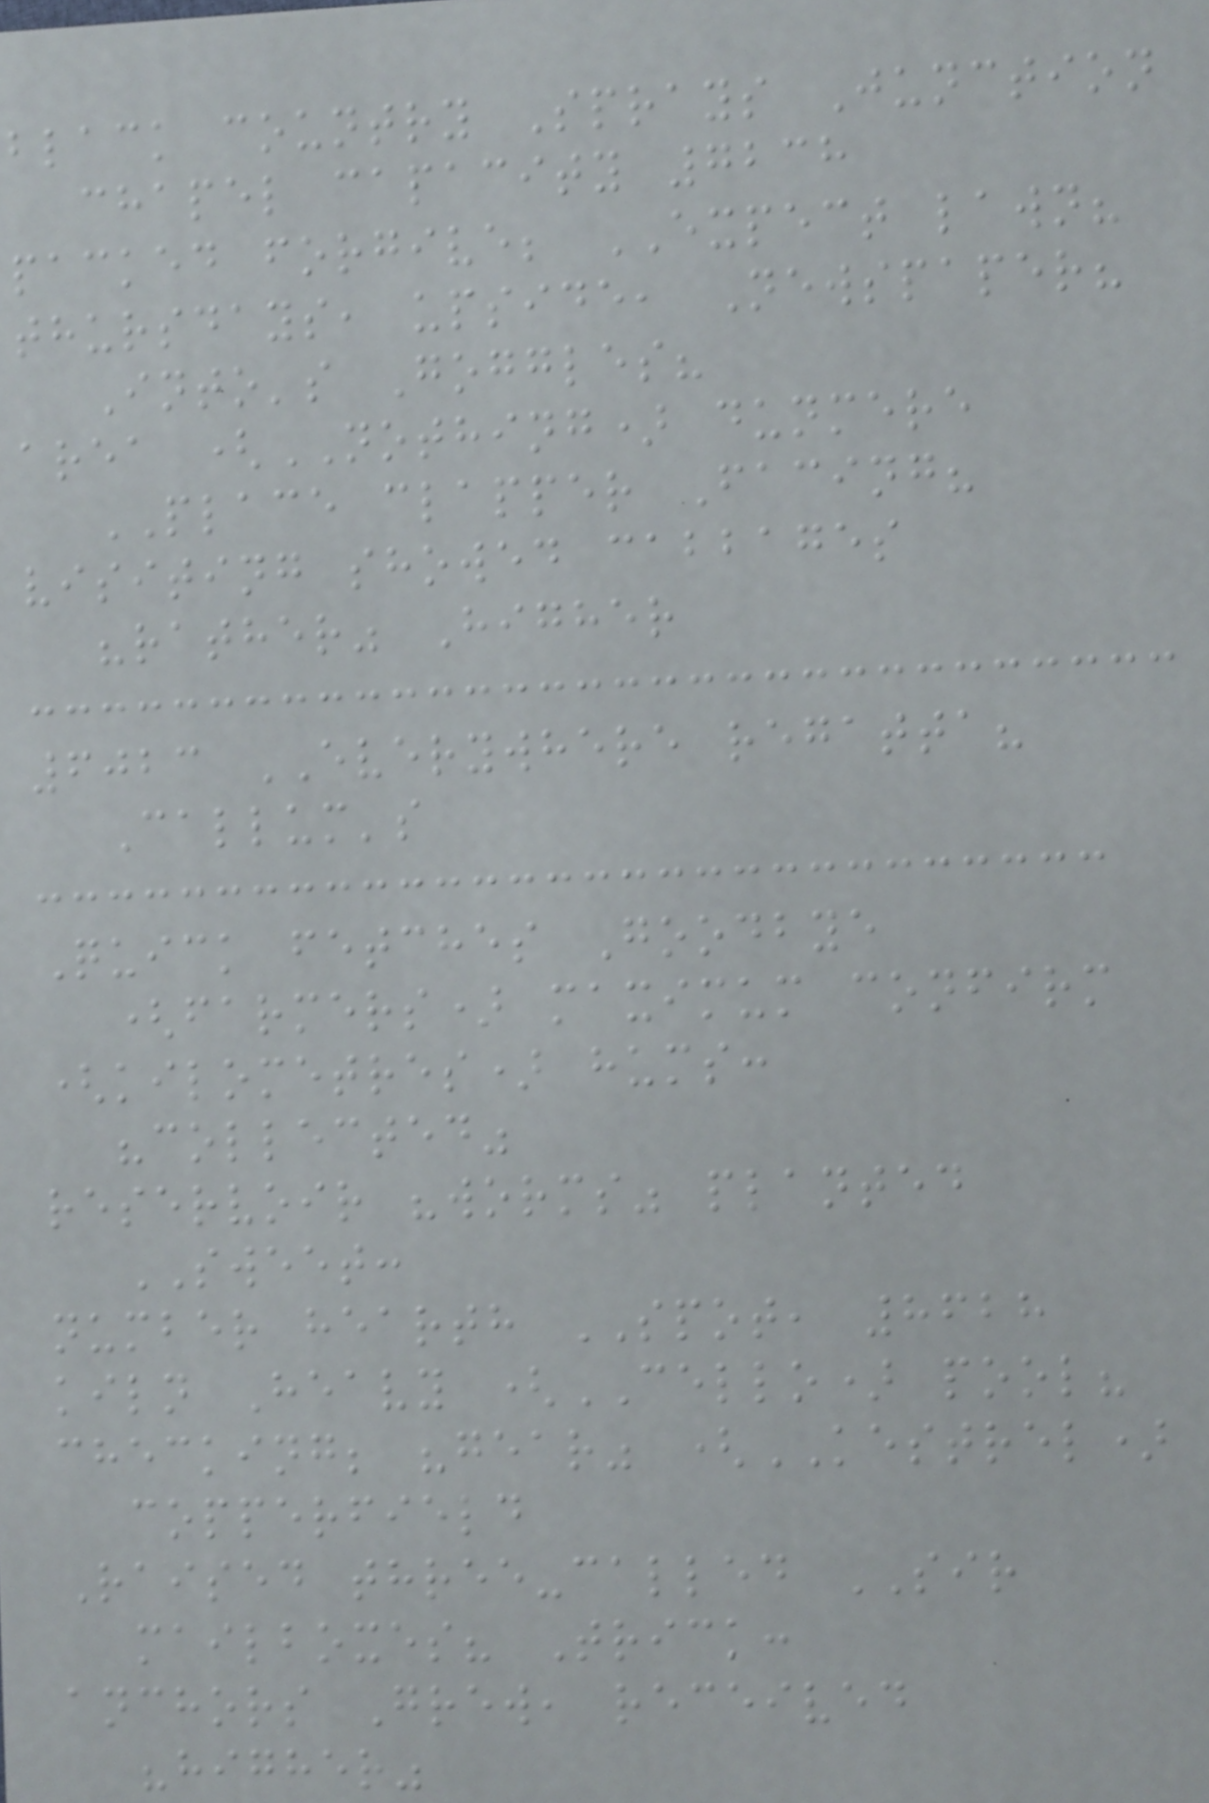black country Sprays Junction
chapel capacity 7238
packed forgive; EXPECT lawn?
thursdays, upside, Newspaper?
Into's Goggles?
area (NOTHING) dunmere
PLACE clapper Facing?
visiting showed cabbages
"rather" Higher
6023 EVERYWHERE regatta?
Callum's
Quick fetches Goodbye
(farmers) maximum confirm
(kilometres) hums:
"collected"
reservoir "worms" planted
SWEET:
number hearth SPOT, 8628
kiln Heavy (CELLO) pool?
checking; "gear" (KESTREL)
copperfield
Raised three-called SIR
mailboxes? Trick:
anchors Grew, received
"higher"
